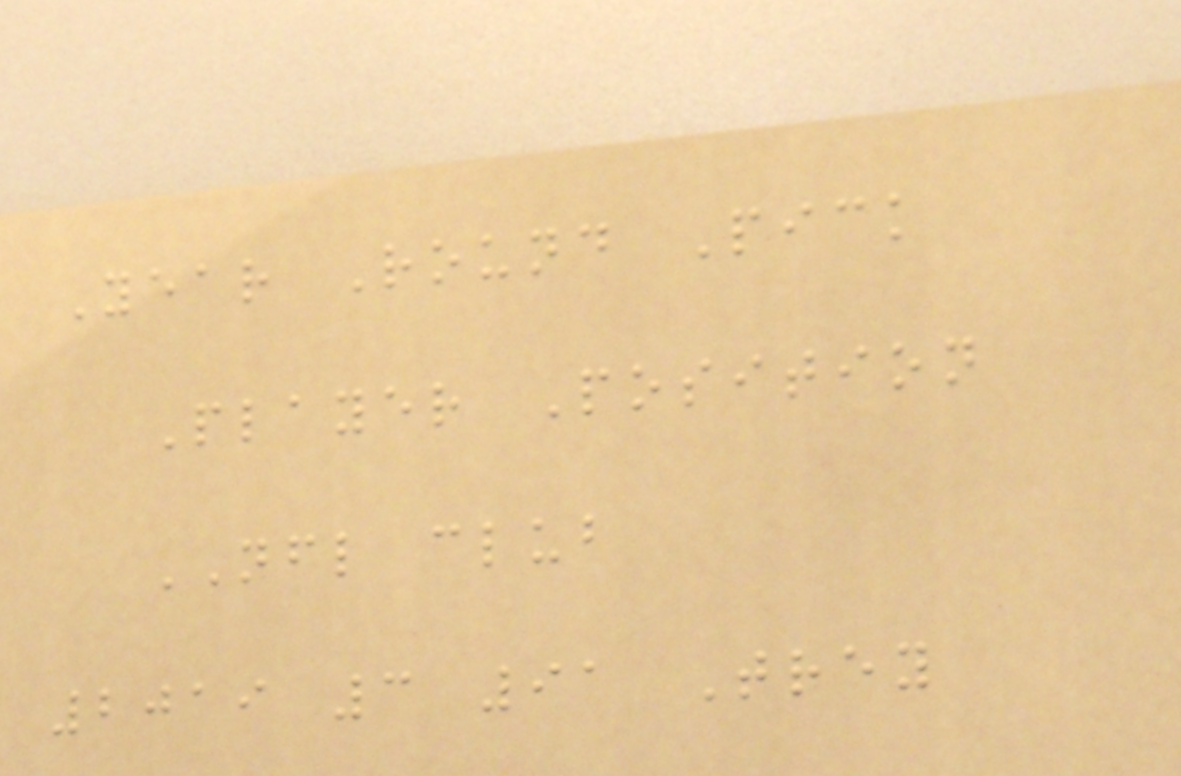Year Round Pick
Player Position
NFL club
2019 3 91 Trey
